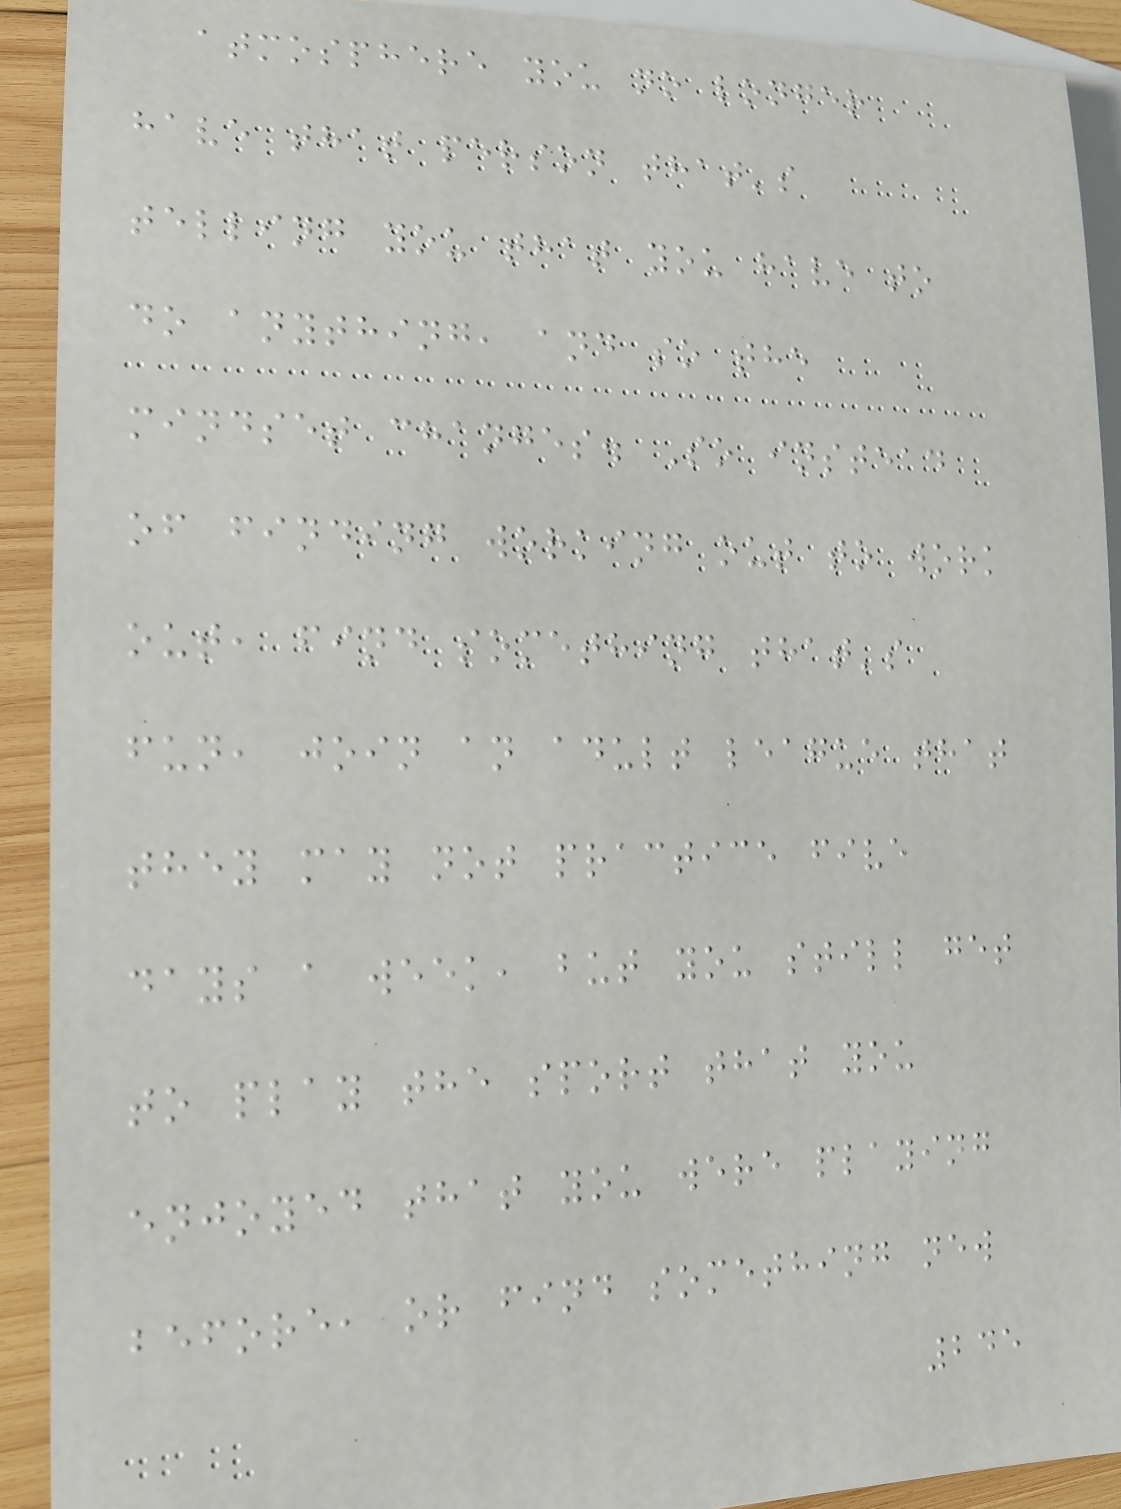atmosphere you no longer
have that person that's
telling you that you have to
do anything, and so the
mindset changes. So instead
of finding working out to work
out, find something that's
fun, join an adult league that
they may not practice five
days a week, but you still get
to play the sport that you
enjoyed that you were playing
before, or find something new
245
